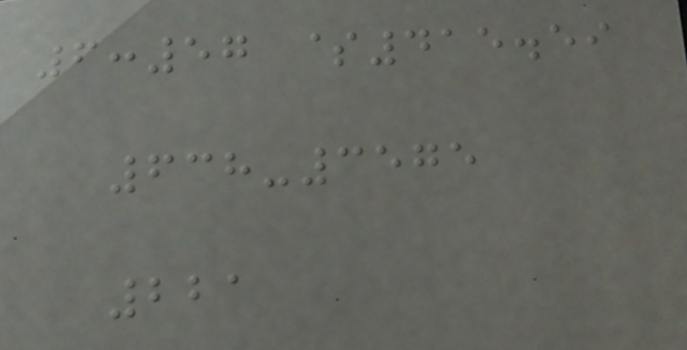6:57 $415.59
638-3575
221
